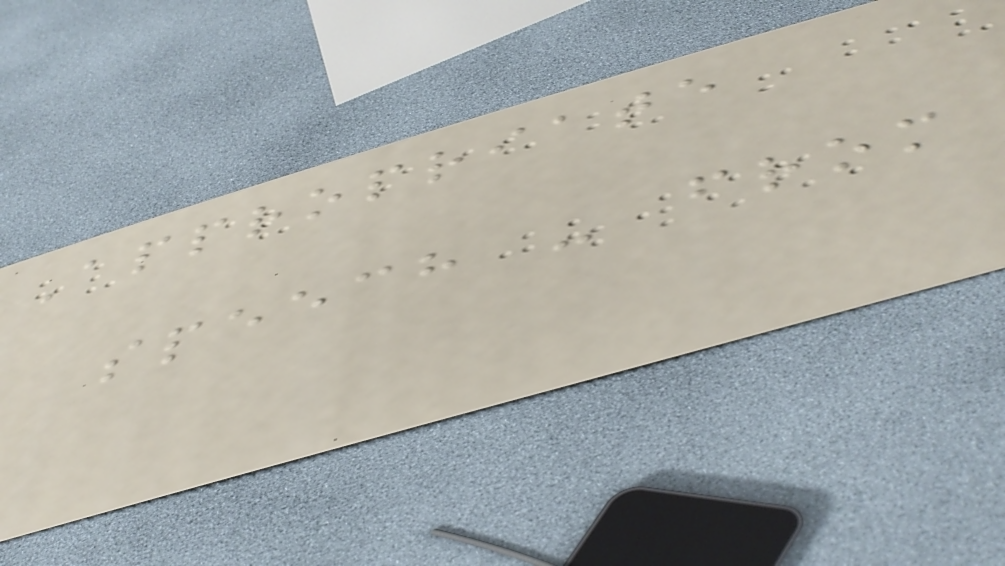Appropriate
speech - from
